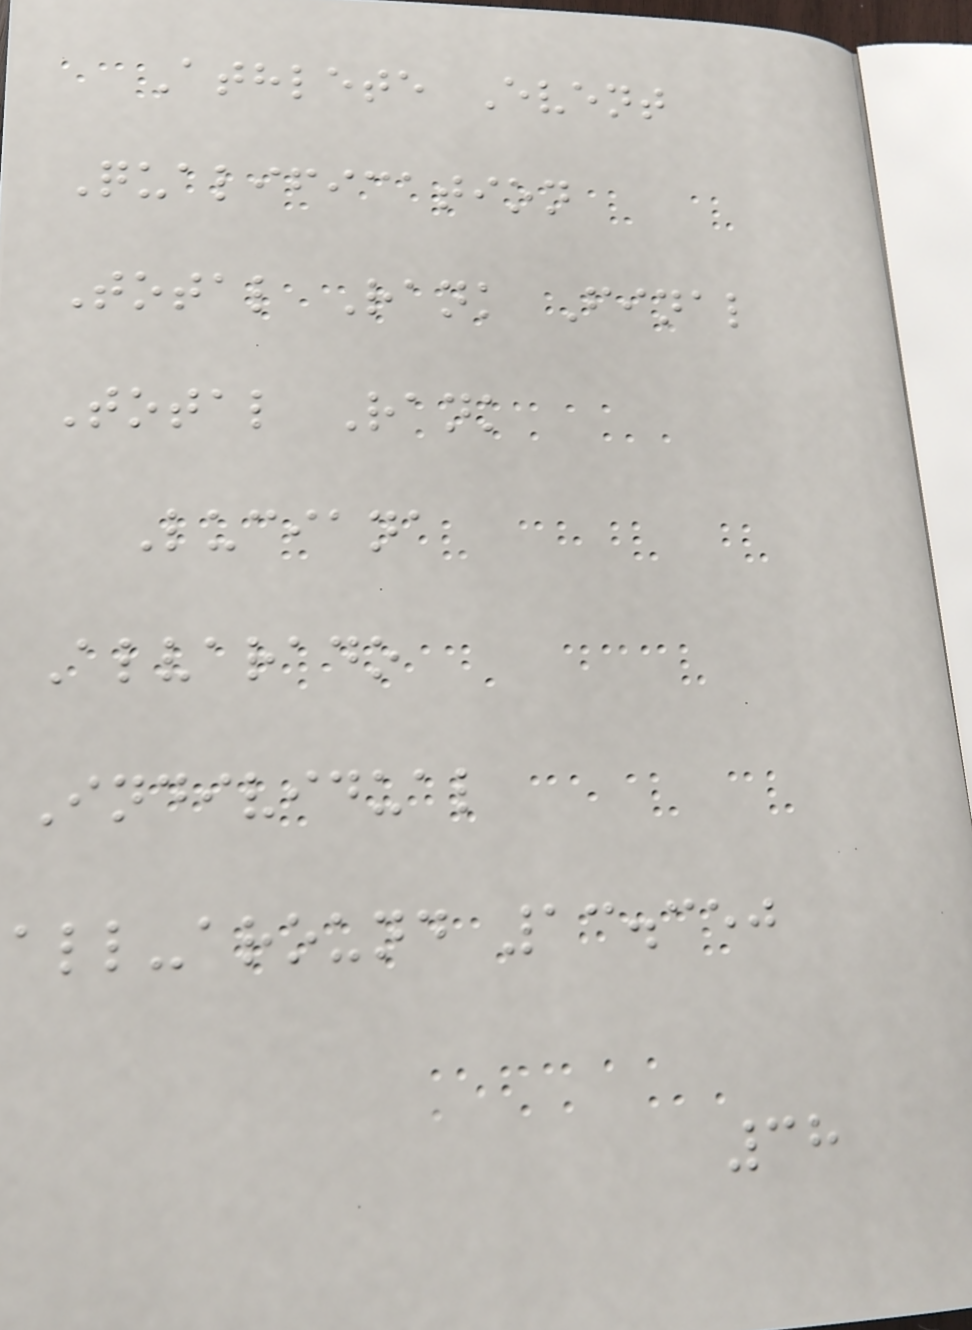Athlete Event
Qualification
Total Rank Final
Total Rank
Luciana
Alvarado
Individual
all-around 13.350
38
